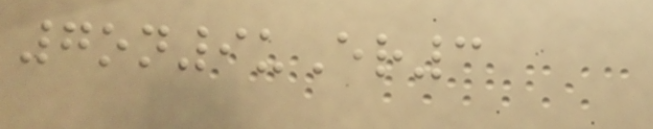7on9uEr3
